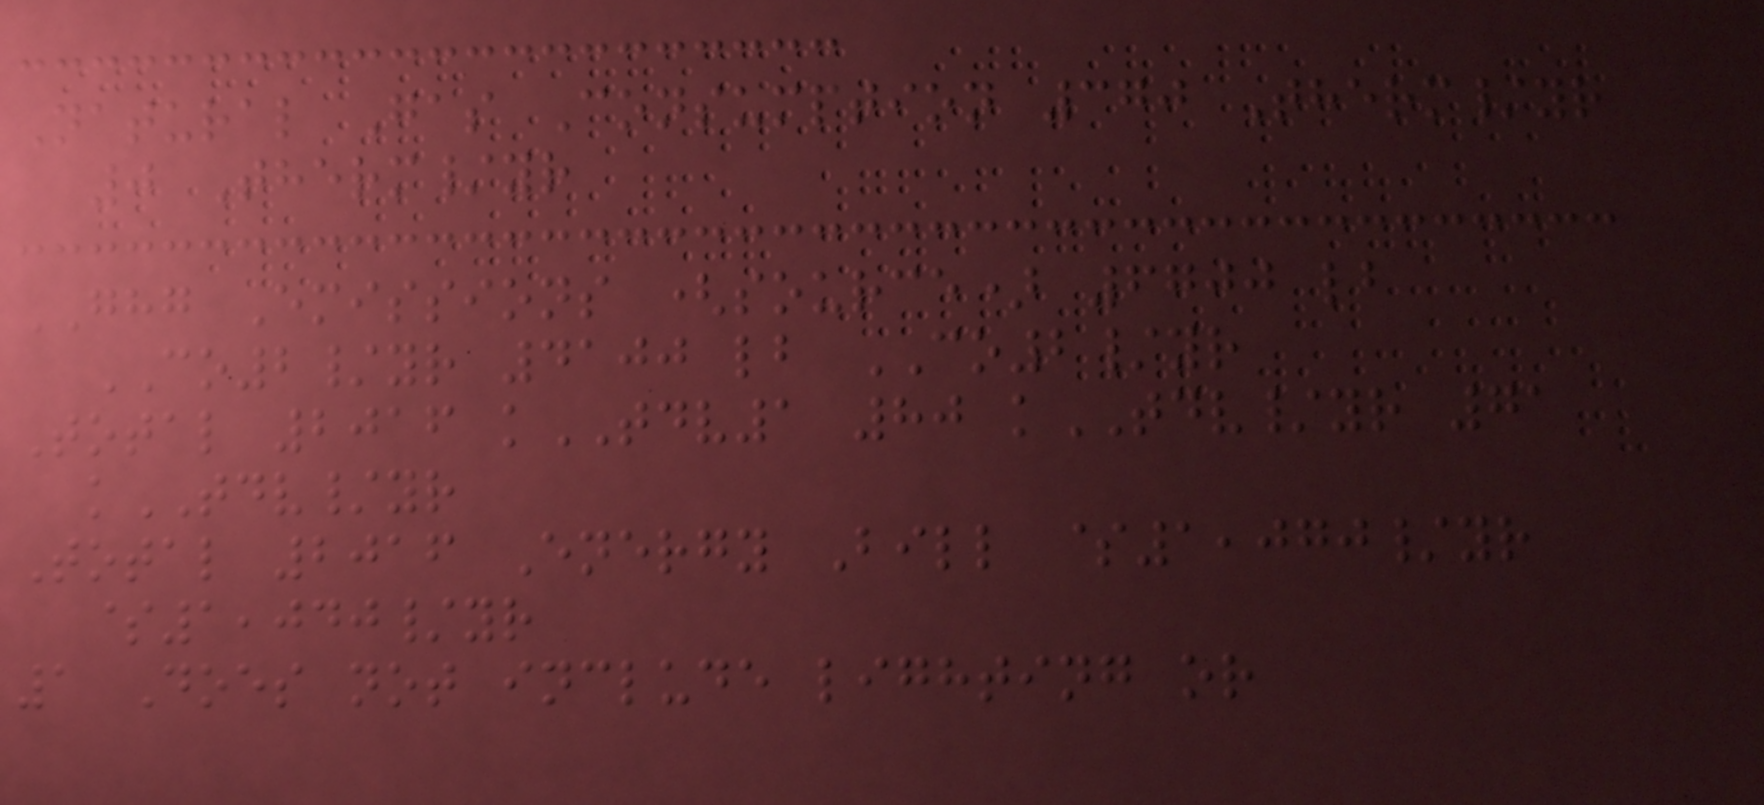Natural Gas Consumption 370 Therm/yr
0 Therm/yr
GHG Emissions (source) 6700 lb
CO2/yr 4100 lb CO2/yr
Total 2016 kTDV1 80 kTDV/yr 71
kTDV/yr
Total 2016 Energy Bill $1,070/yr
$1,040/yr
1 Does not include lighting or
